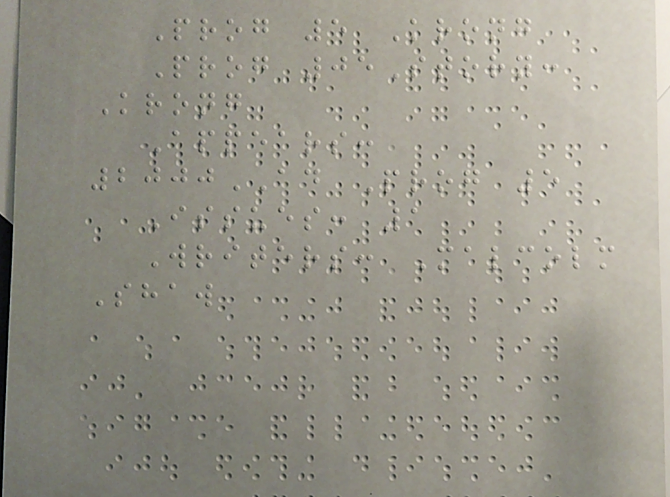Prog 5 Krong
Prog 05Story:
Krong
Appears:
2000AD Prog 5
Issues: 1
Writers: Malcolm
Shaw
